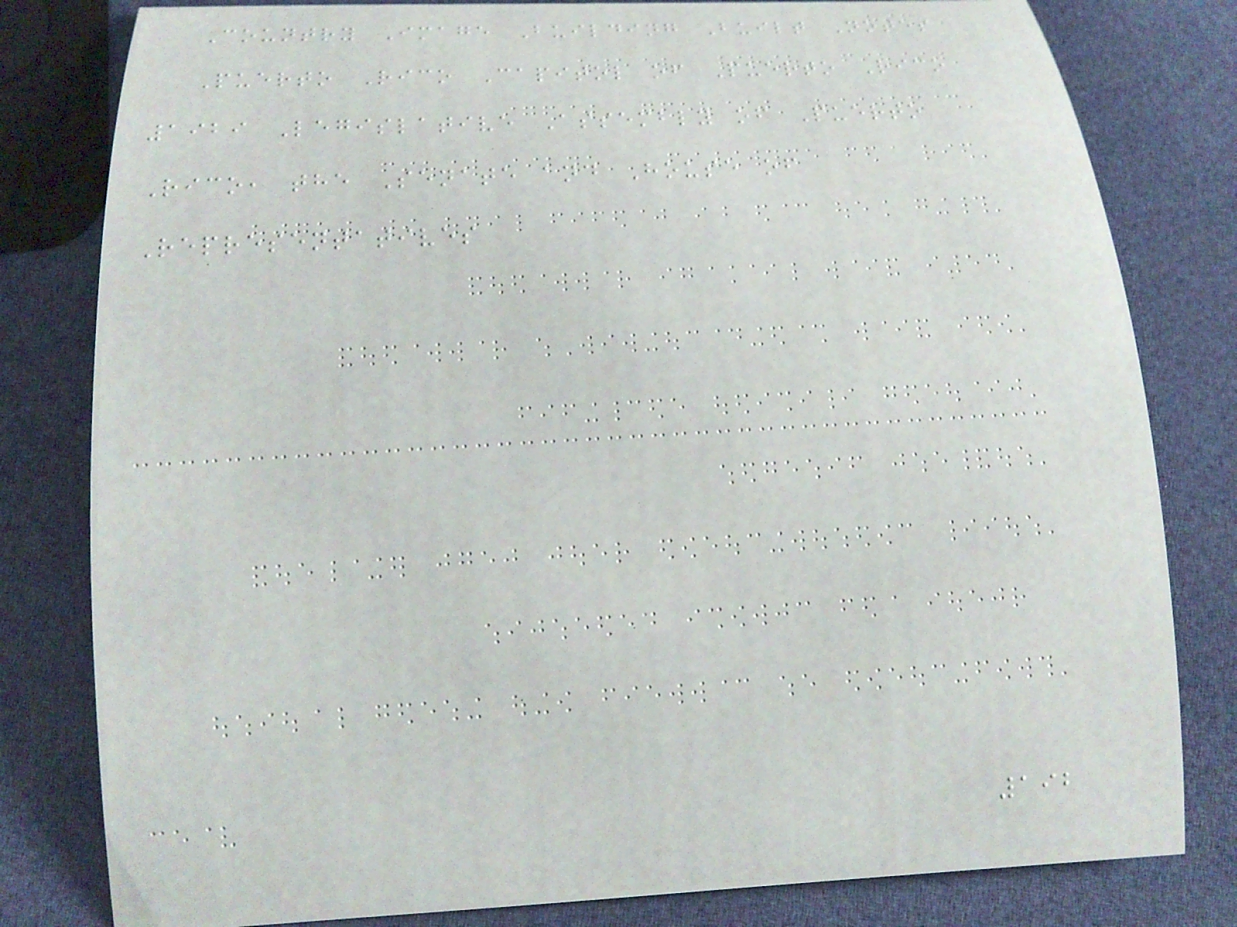Country Image Building Built Notes
Puerto Rico Capitol of Puerto Rico
1929 Legislative Assembly of Puerto
Rico, the Senate and House of
Representatives
192
